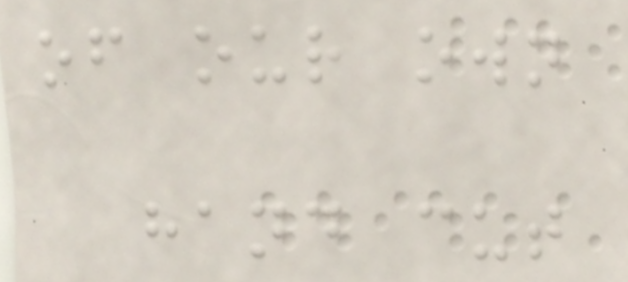of our own
hand cut
